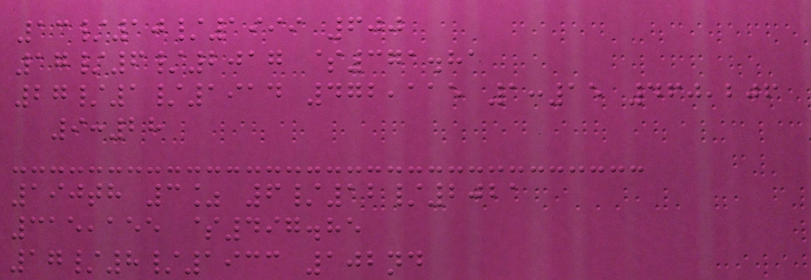13/10/1999 600
17/6/2017 $371.81
27/1/1914 472,115 1:15 460,206
9:28
190th 3% 6/12/2021
315,155 $497.85
17/8/1933 102nd
